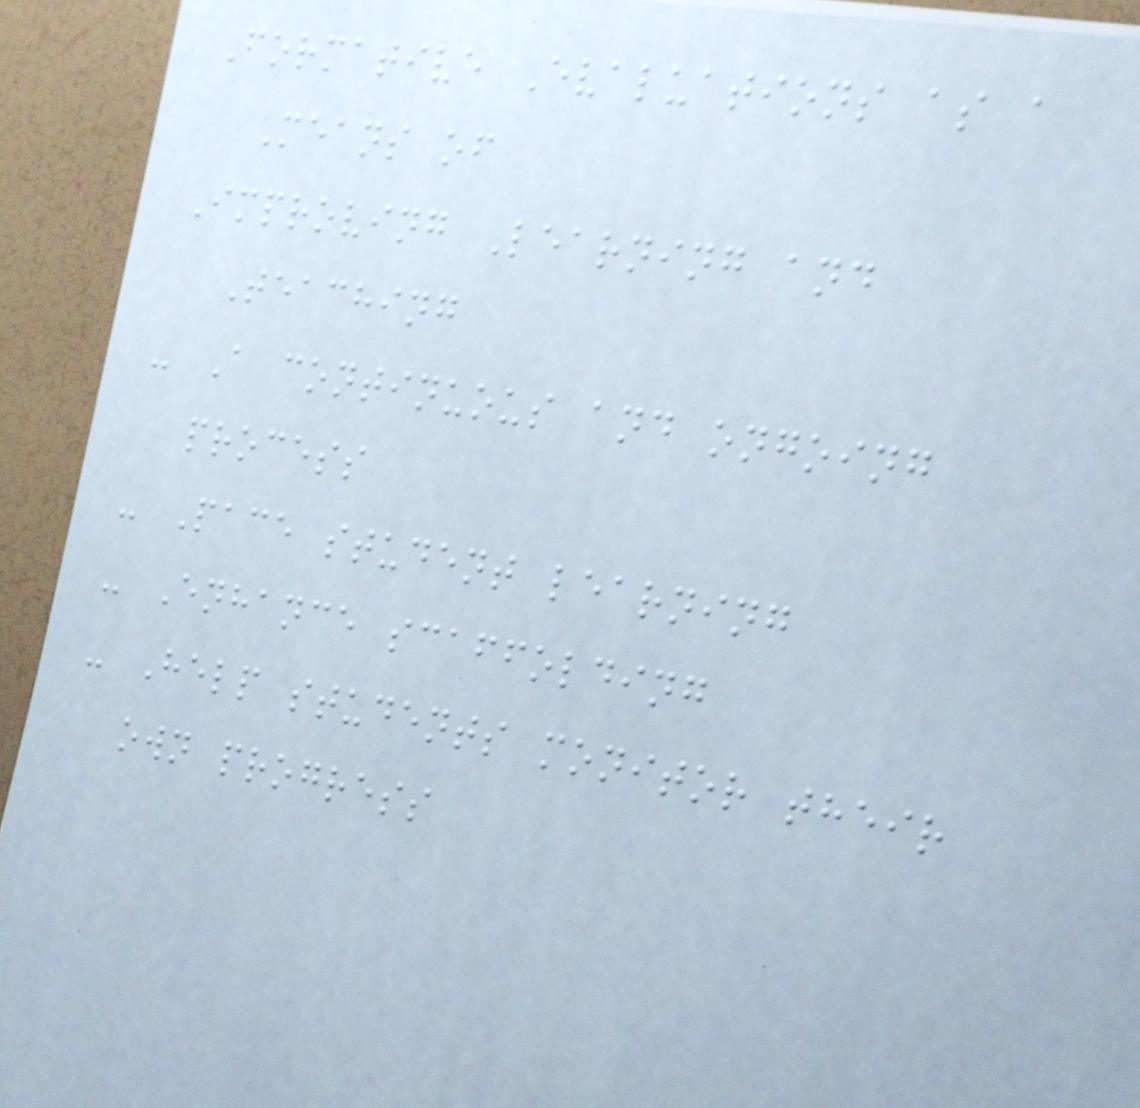Formative Evaluations as a
Means of
Improving Learning and
Teaching
- A continuous and ongoing
process
- Pace student learning
- Enhance scaffolding
- Help students monitor their
own progress
